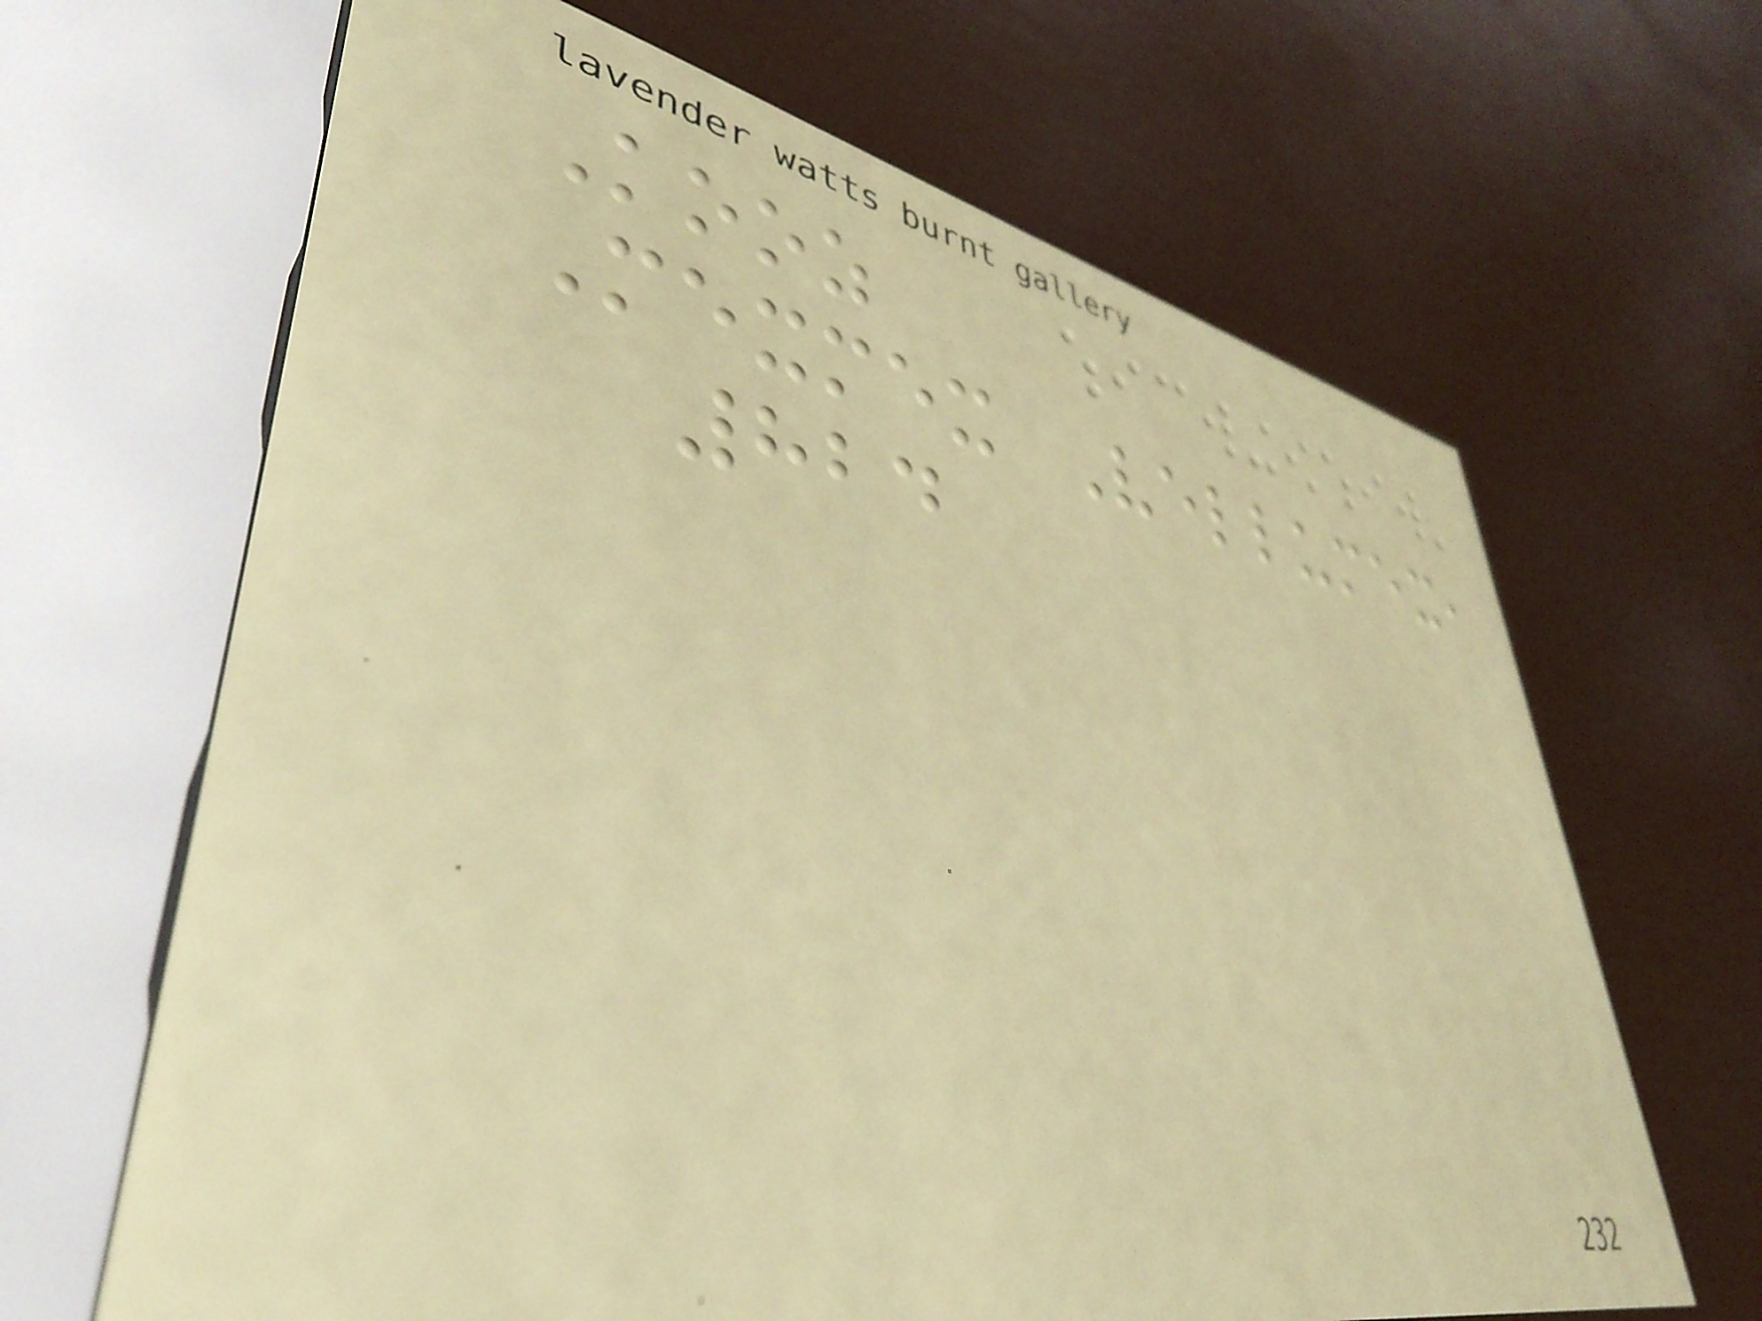Kooz
Mexmex Vellumex,
824
